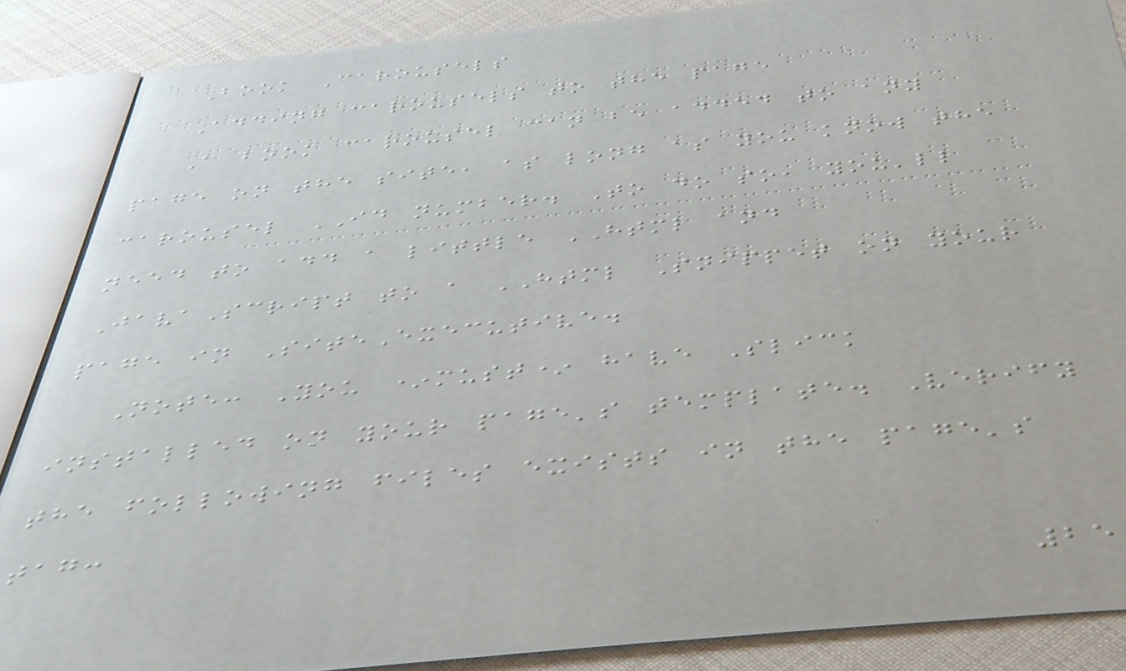Book Carousels
Adding carousels to the page
A book carousel can be added to any
page on the site, as long as you know the
carousel ID number. To do so, you'll
need to add a little HTML and
JavaScript to a HTML Snippet on your
page in SiteExecutive.
Note: You *must* have Slick
installed on your page's template. Verify
the following files exists in the page's
tag:
25
